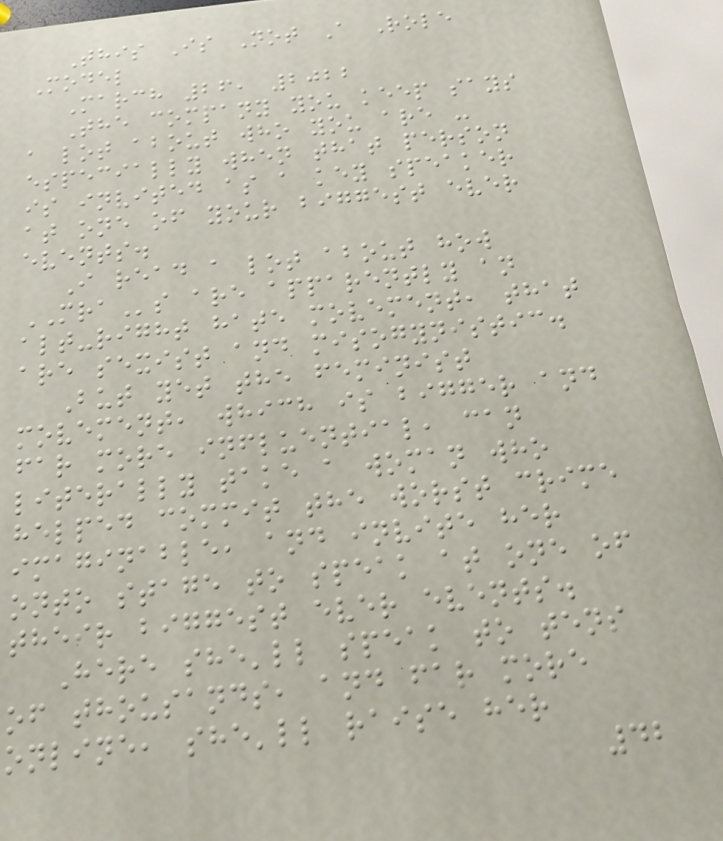This Is Not A Role
Model
March 26, 2022
The company you keep says
a lot about who you are -
especially when that person
is invited as a key speaker
at one of your biggest ever
events.
I read a lot about how
MRAs are apparently an
alt-right hate movement, that
are sexist and misogynistic.
But yet the feminist
movement, which is bigger and
far more influential, can
literally take a woman who
helped commit the worst crime
imaginable, and invite her
onto stage to speak at one of
their biggest ever events.
Here she'll speak to tens
of thousands, and far more
online, she'll raise her
42
